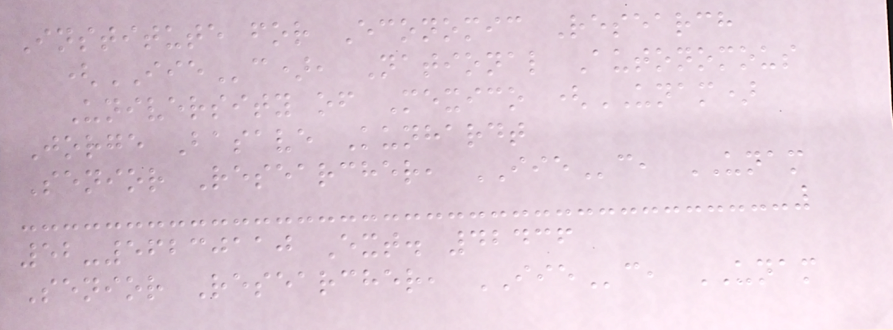Institute for Economic Research
(IIEc), National Autonomous
University of Mexico (UNAM)
Jorge Basave Kunhardt
Senior Researcher, IIEc, UNAM
52-56230110 Ext. 42436
Senior Researcher, IIEc, UNAM
